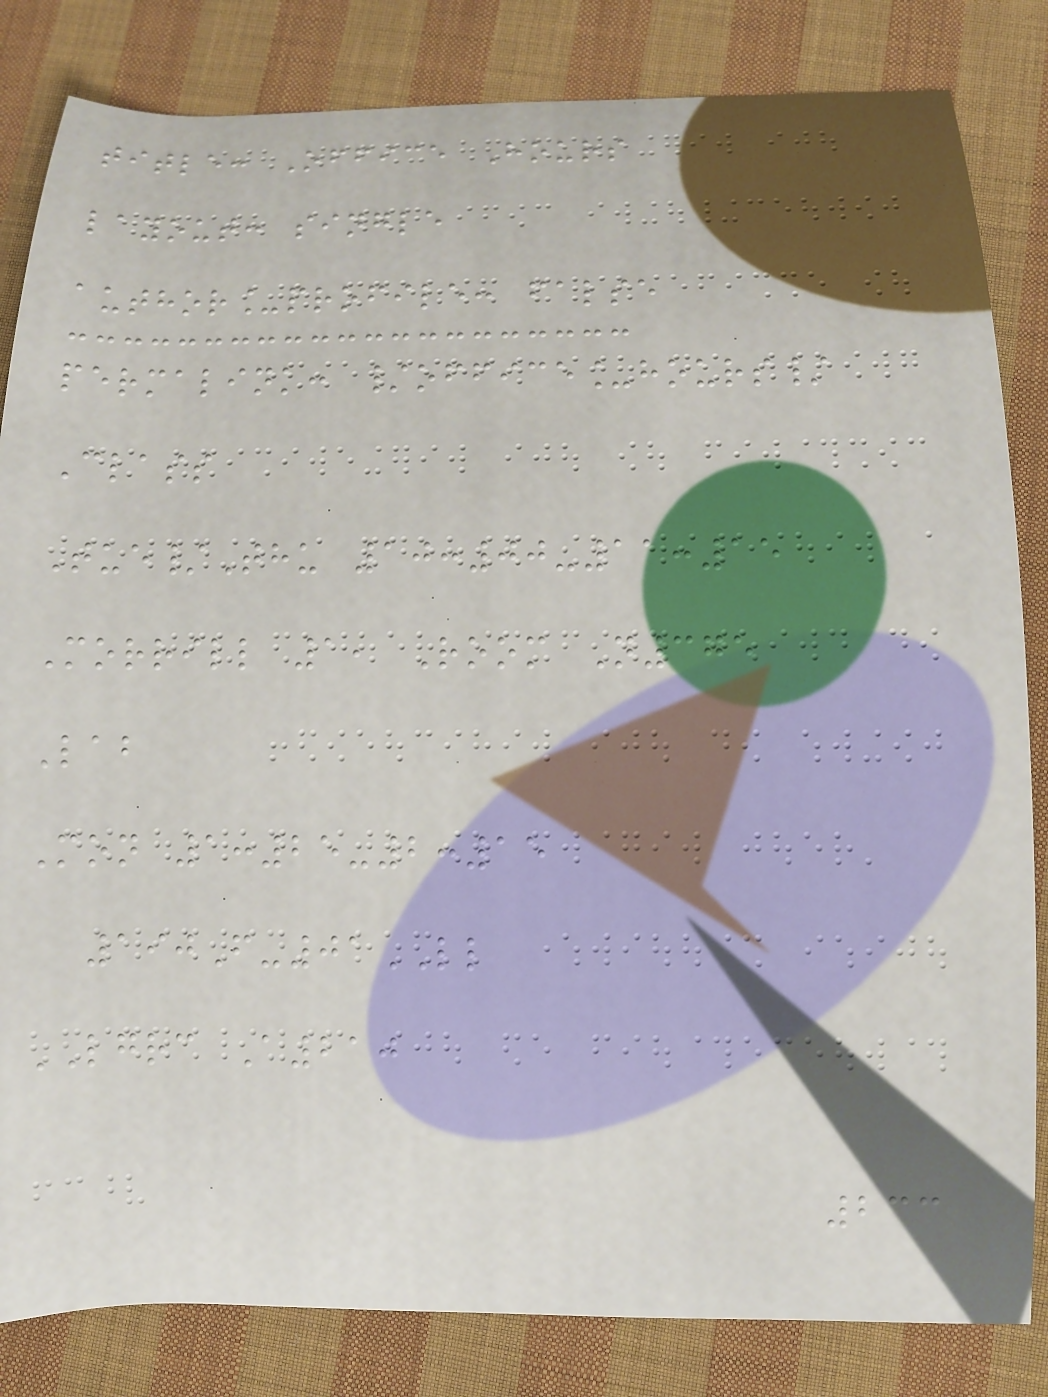title: Office Hours
layout: single
author_profile: false
permalink: /office_hours/
Class
Tue/Thu 10:00-11:15
Morrill 1, Room N375
Lab
Mon 1:25-2:15
190F-01LL
LGRC A210
233
